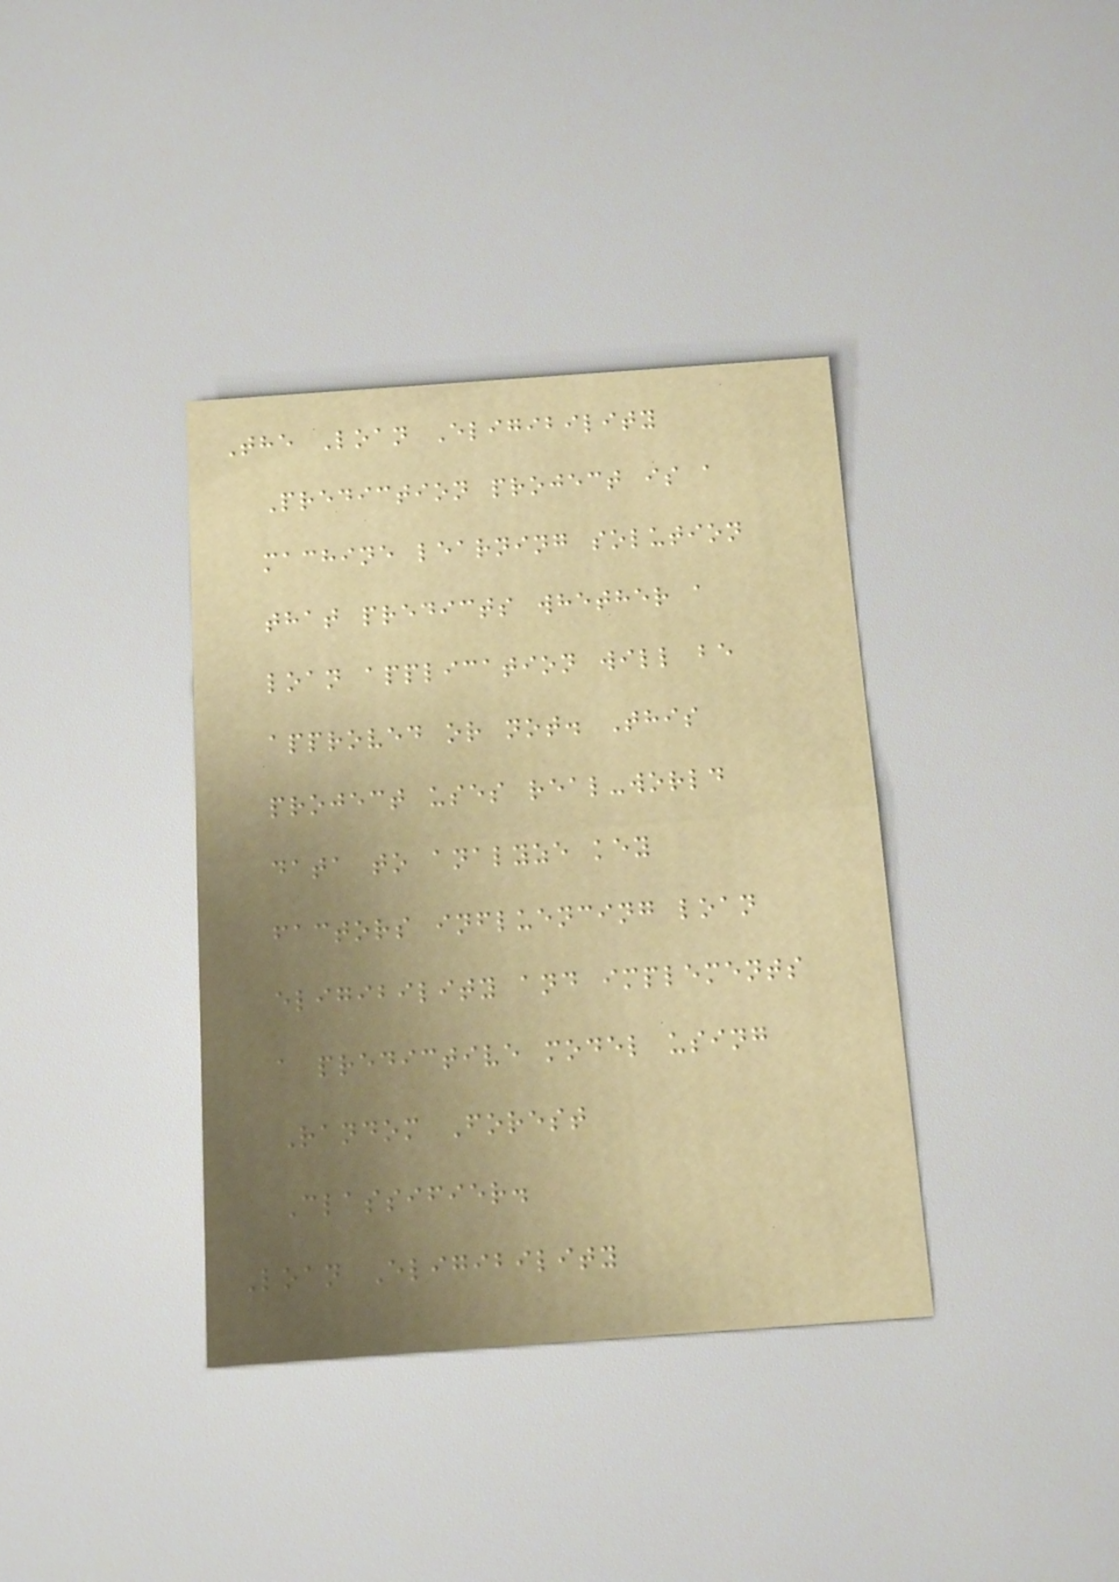The Loan Eligibility
Prediction project is a
machine learning solution
that predicts whether a
loan application will be
approved or not. This
project uses real-world
data to analyze key
factors influencing loan
eligibility and implements
a predictive model using
Random Forest
Classifier.
Loan Eligibility
